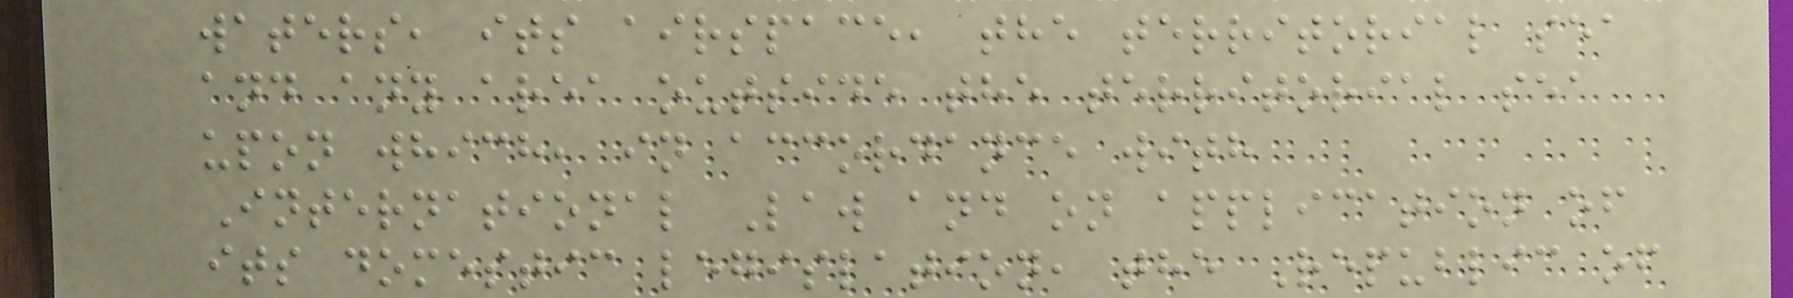waters, its airspace, the territorial sea
and any area outside the territorial sea
upon which, in accordance with
International Law and on application of
its domestic legislation, the Republic of
